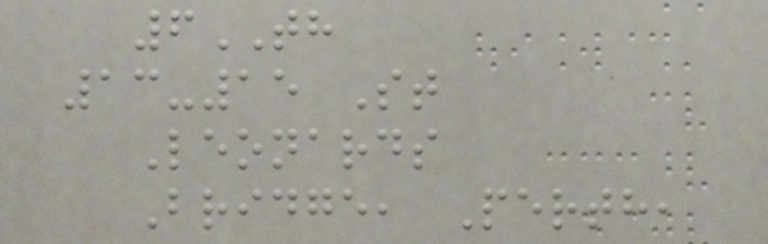6TH
13-15 St
Leonards
Bridge, Perth,
